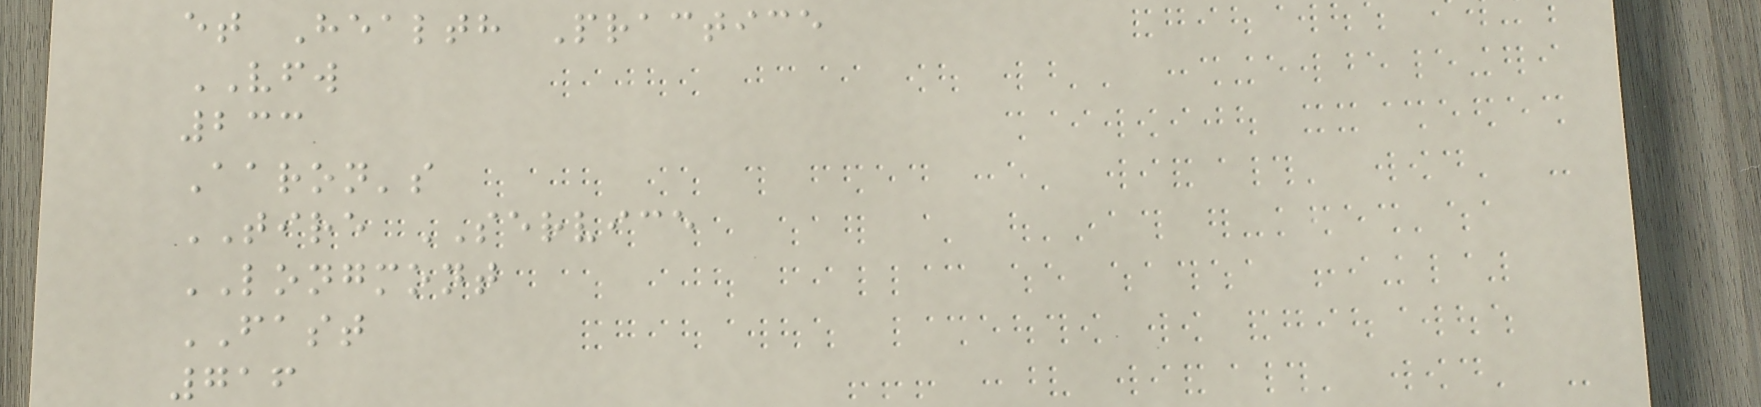et Health Practice
VFW
233
Aaron's
TIRE SERVICE
LONGMONT
FAST
716
